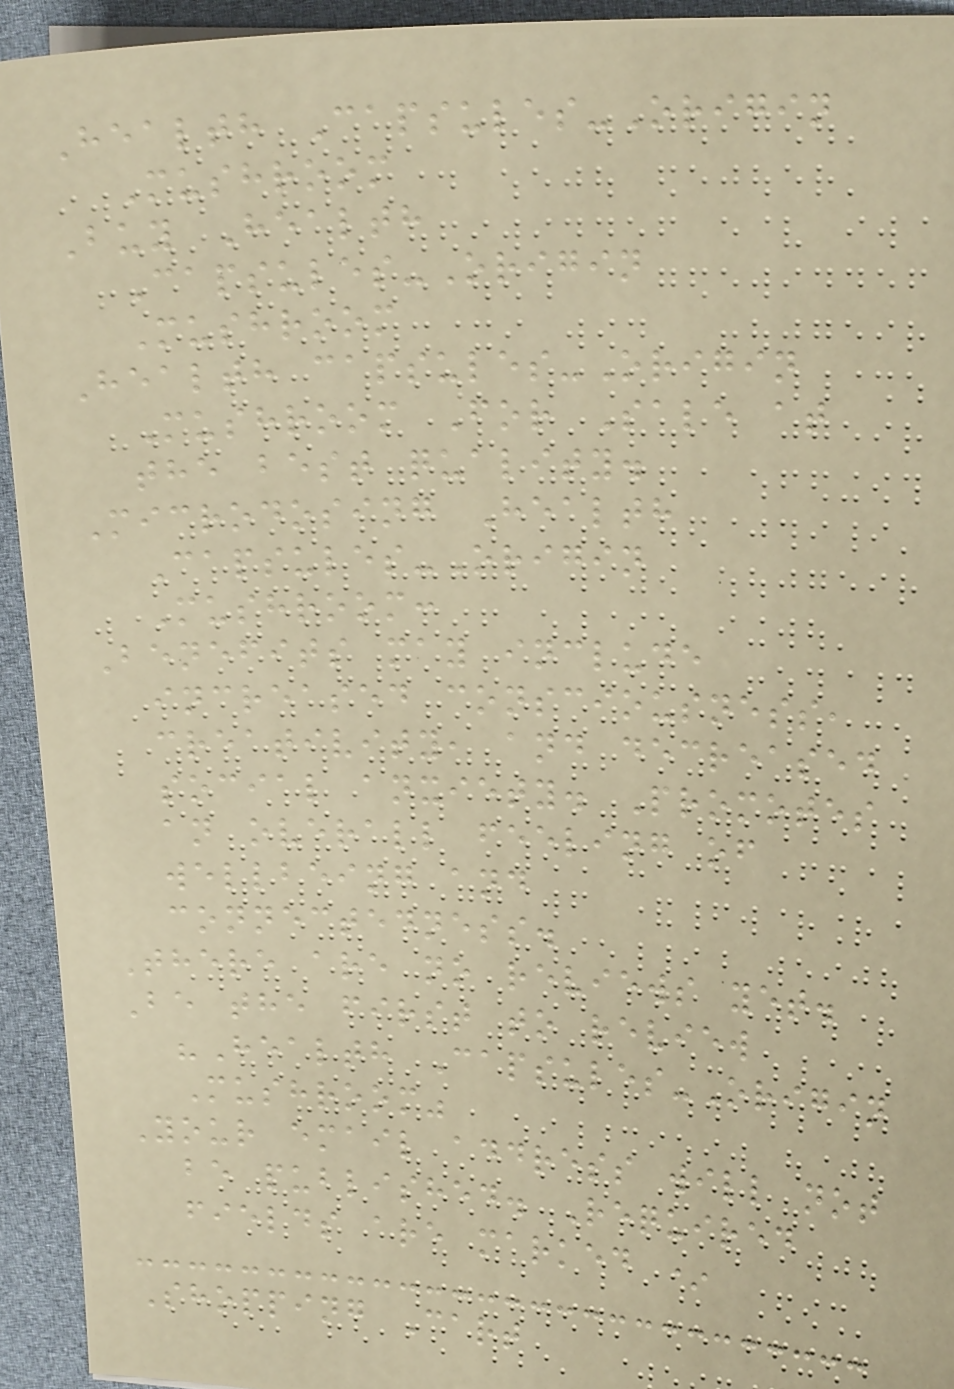Health Capsules-Origin
Mushroom
Buy Health
Capsules-Origin
Mushroom
Health capsules-Origin
Mushroom For Sale at
the best quality.
Microdosing Health
Capsules-Origin
Mushroom:
Benefits may include
increased consciousness,
creativity, and decreased
social anxiety. Promotes
an overall feeling of
wellbeing and
connectedness.
There are no reviews yet.
Be the first to review
"Health Capsules-Origin
Mushroom"
Your email address will not
be published. Required
fields are marked *
Shopping Cart
